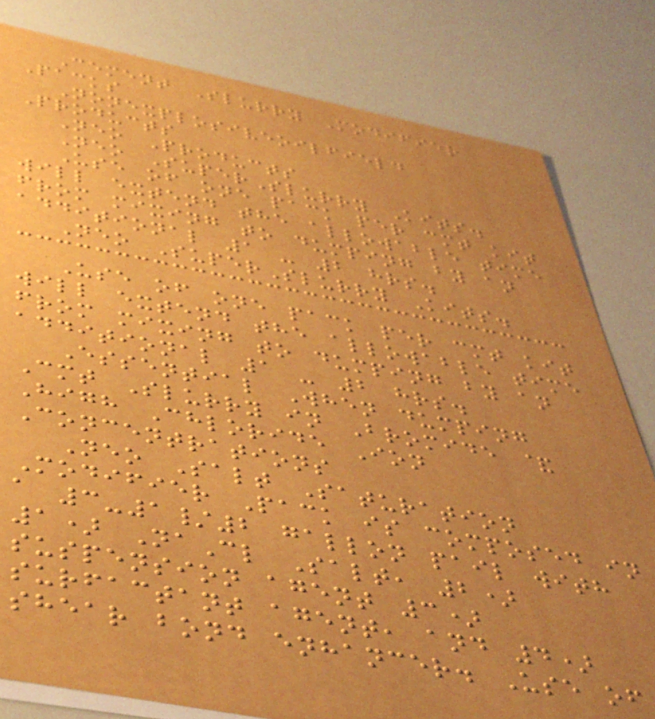Cement Slurry Modifier
Packs
Nonexplosiveoilfield
Products
Neo Products
Neo SuperSlurry Kits.
Use of one pack per cmt kit
will extend the allowable time
from mixing to dumping by an
additional 1 - 2 hrs.
Neo SuperSlurry Kits.
Use of one pack per cmt kit
will extend the allowable time
from mixing to dumping by an
additional 1 - 2 hrs.
Essential When dumping
Cmt Slurry in Bromide &
High Chloride Ion
Concentrations
Neo Salt Saturation
Modifier Pack is composed in
a 3-1/2 gallon pail with
1) NaCl Salt, 2)
suspension agent 3)
surfactant agent, and 4)
shear bond enhancer. Use of
